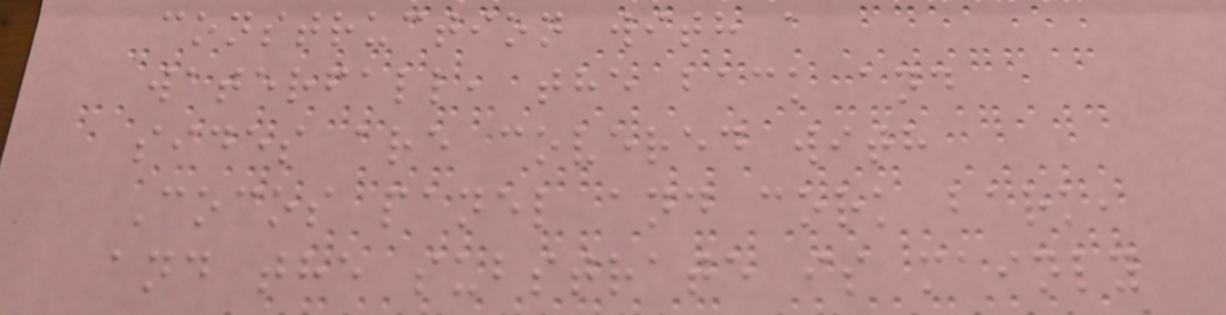construction with a
waterfall, the back and
sides are covered with
Cocos panel and cork bark,
and the substrate is mainly
